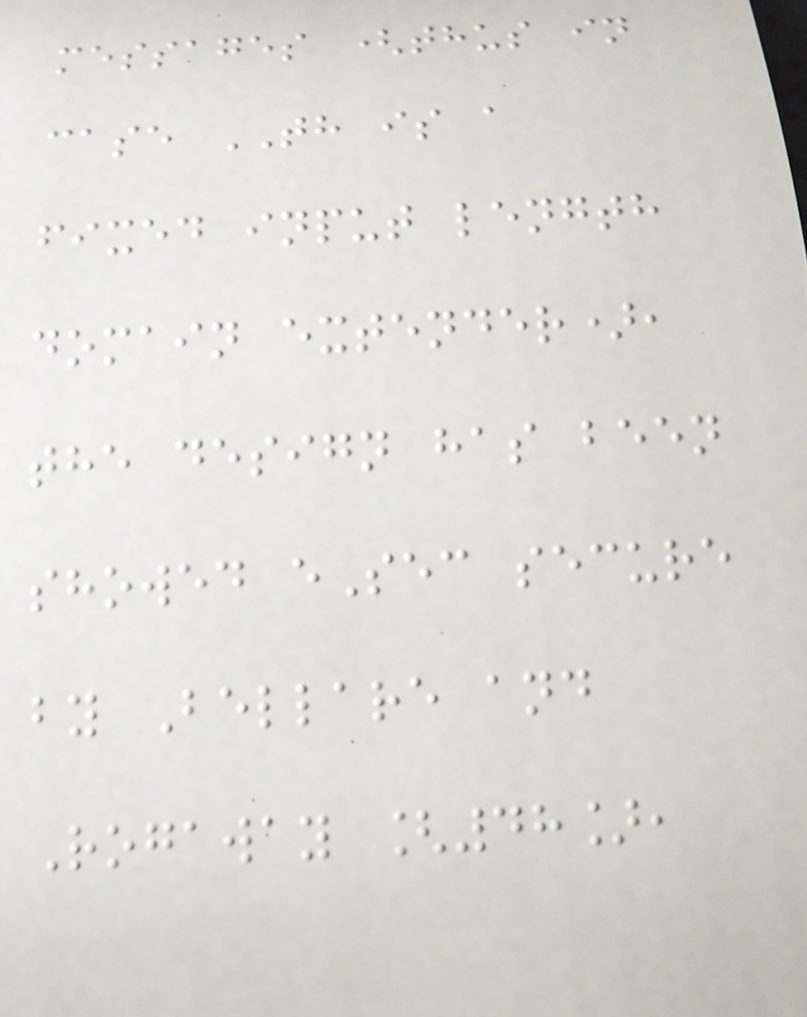messages (thus in
case TH is a
fixed input length
domain extender),
the design has been
showed eSec secure
by Bellare and
Rogaway [48],
